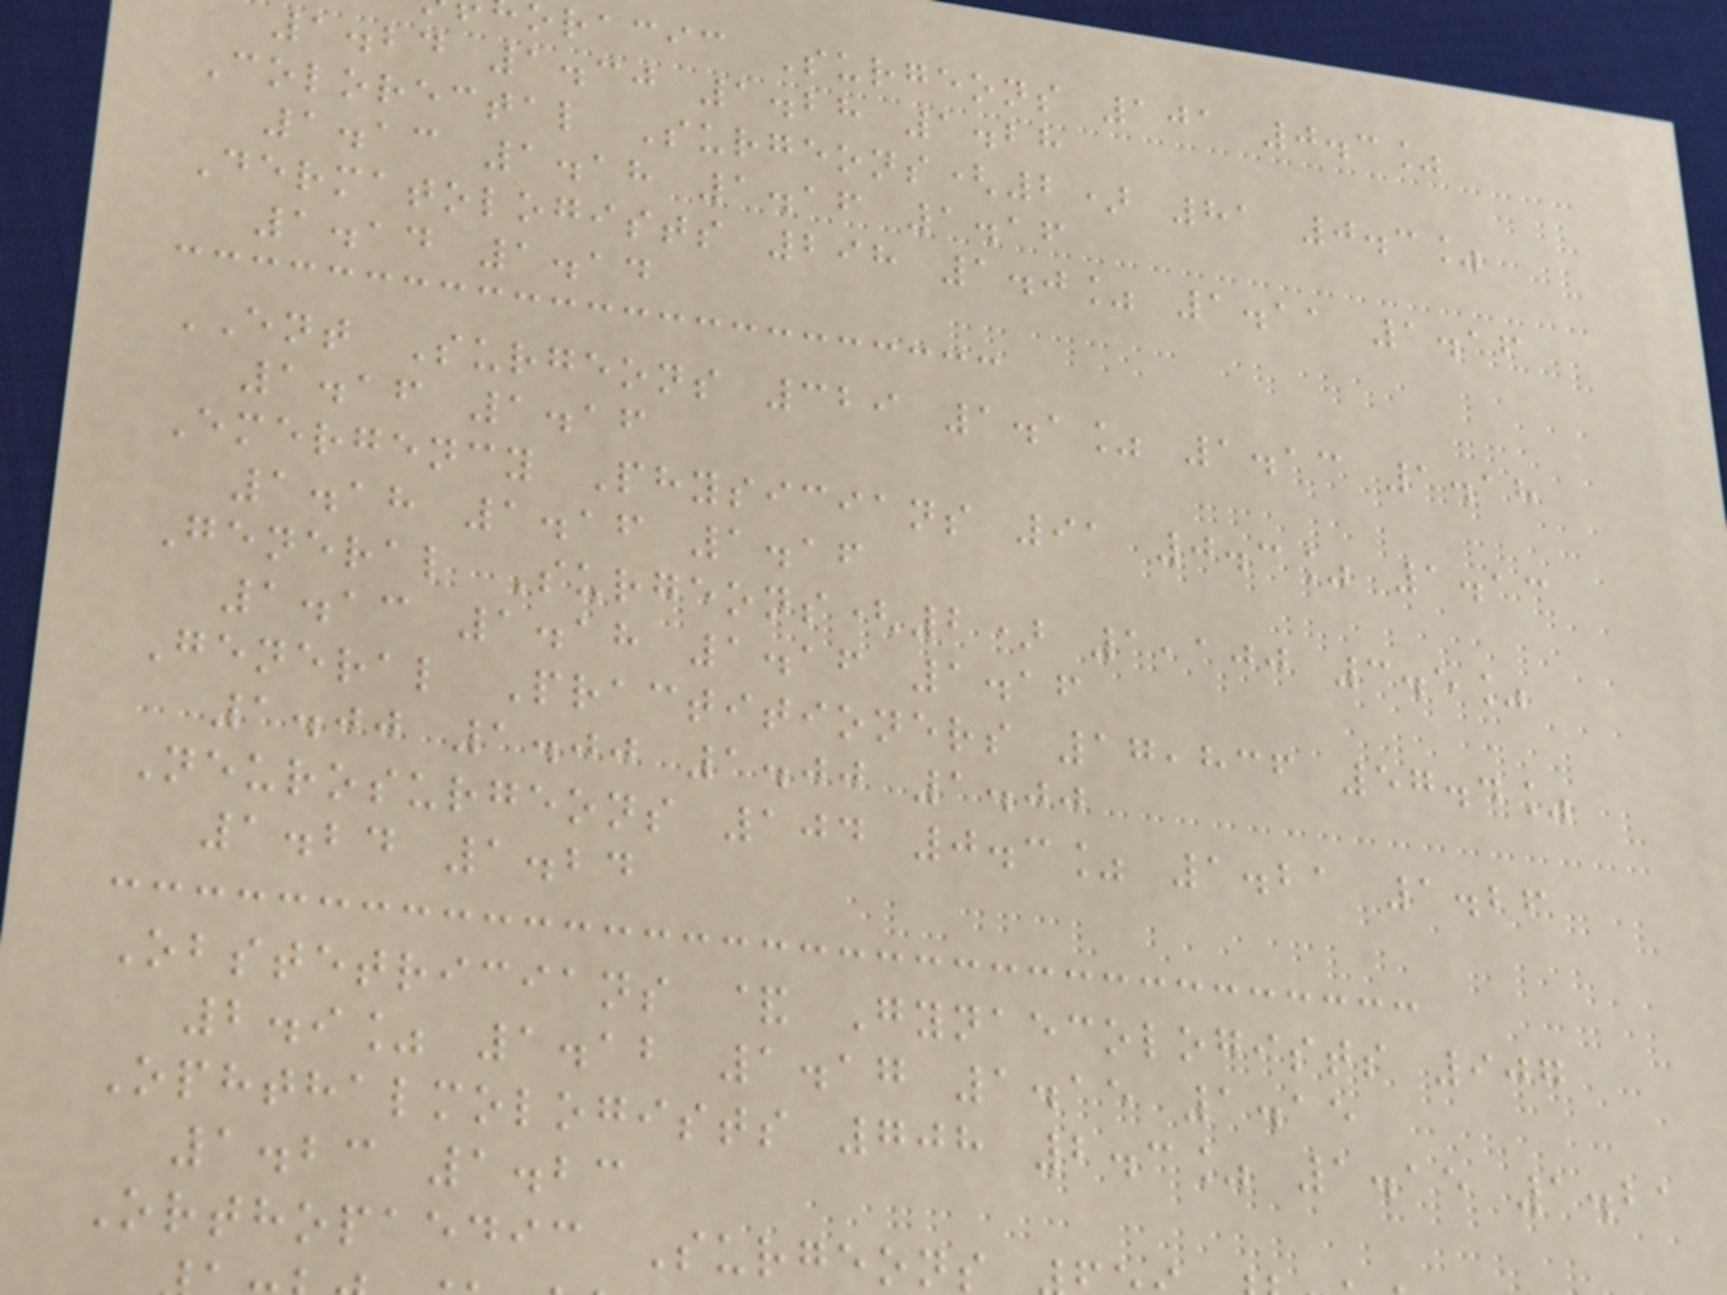oracic Surgeons 101 0.3%
1.24 1.30 1.28 1.28
Colorectal Surgeons(2) 81 0.3%
1.13 1.18 1.16 1.16
Dermatologists 298 1.0% 1.11 1.16
1.14 1.14
ENT Surgeons 329 1.1% 1.13 1.18
1.16 1.16
Emergency Physicians 91 0.3% 1.13
1.18 1.16 1.16
General Surgeons(2) 1,100 3.5%
1.13 1.18 1.16 1.16
General Practitioners 17,836 57.4%
1.00 1.00 1.00 1.00
Neurosurgeons 104 0.3% 1.21 1.26
1.24 1.24
Obstetricians & Gynaecologists 907
2.9% 1.12 1.17 1.15 1.15
Ophthalmologists 708 2.3% 1.15 1.21
1.23 1.23
Orthopaedic Surgeons
